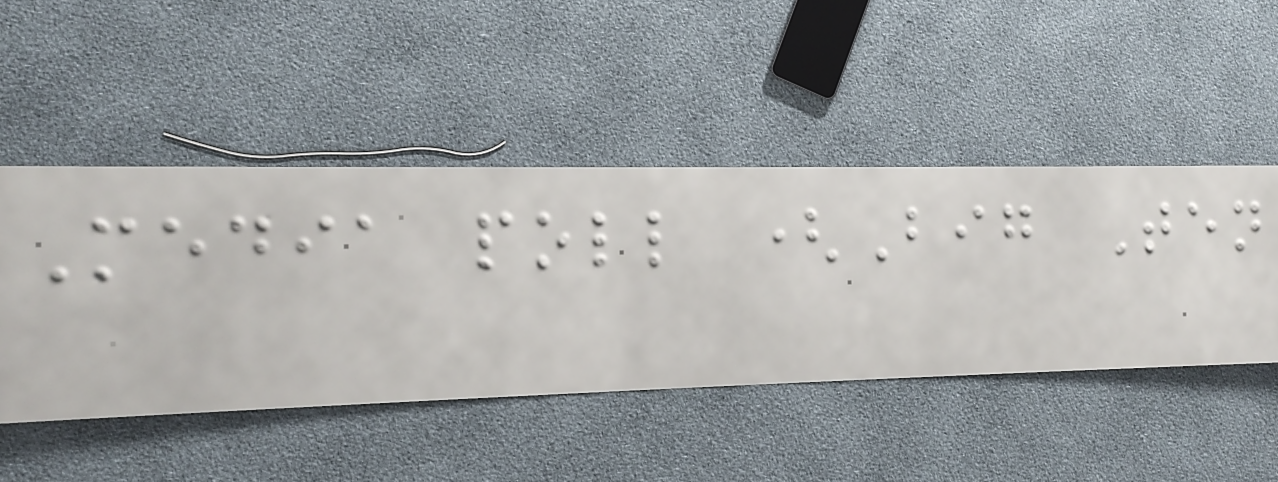Media poll (Big Ten
